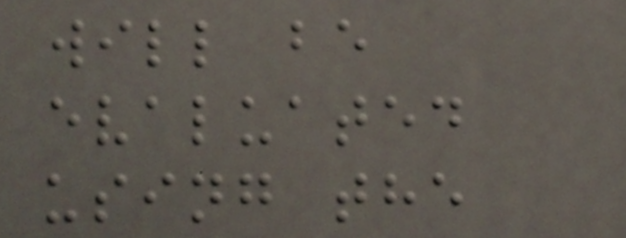will be
evaluated
using the
